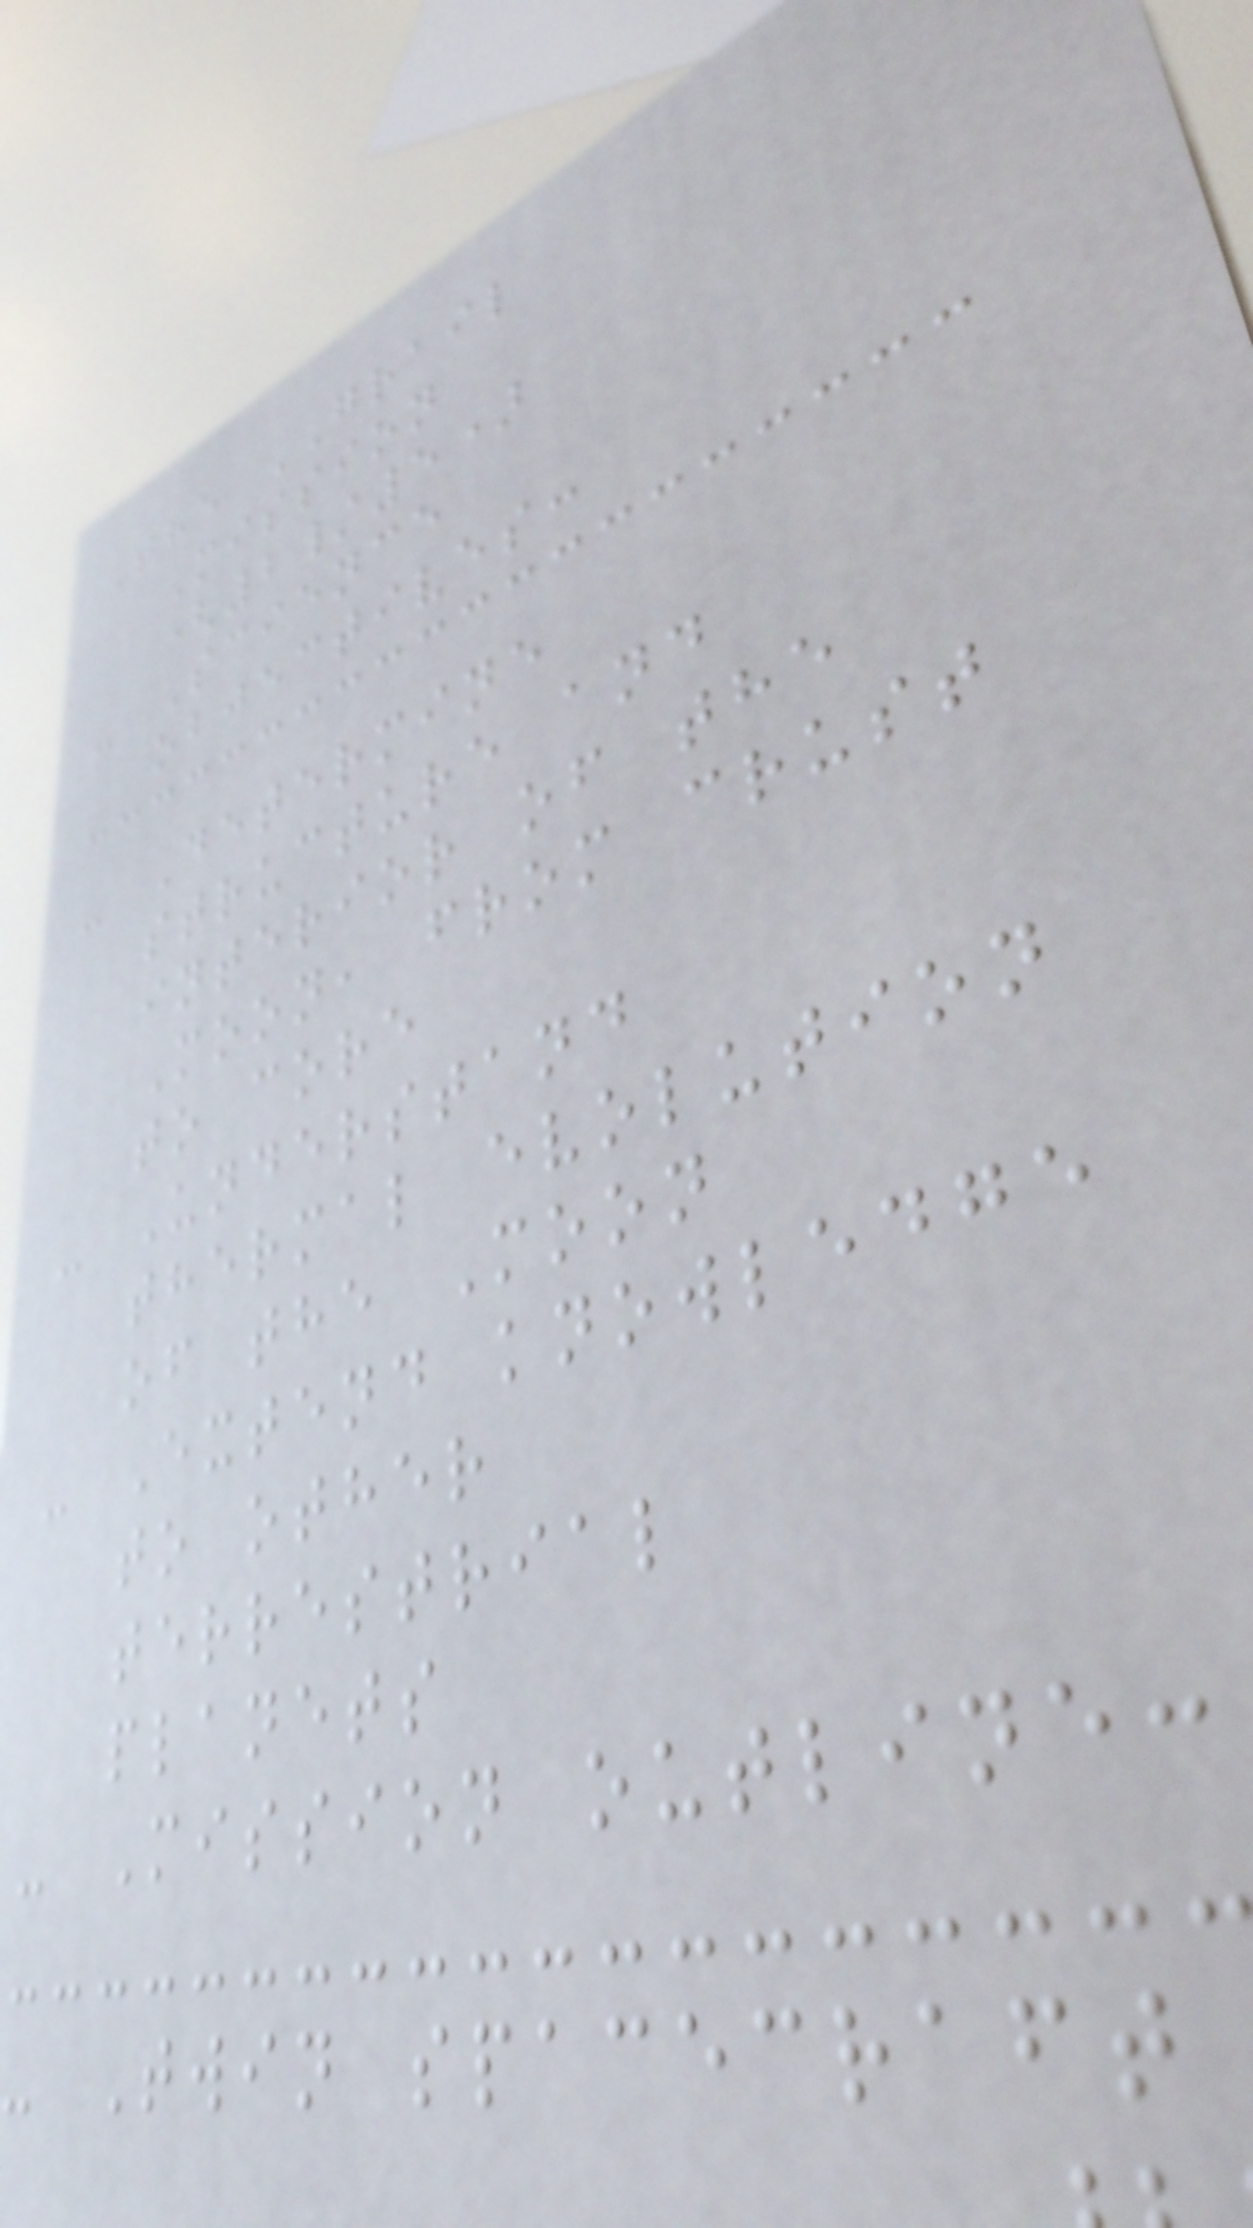The GRAIL
Mission
(2/5)
- Science
objectives:
- Determine
structure and
interior of the
Moon, from crust
to core
- Understand
thermal evolution
of the Moon
- Extend knowledge
to other
terrestrial
planets
- Mission outline:
- Twin spacecraft
